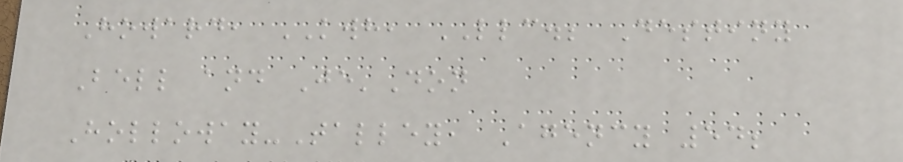Howard, KWH, LLC.; Destiny
Bell and Je'Don
Holloway-Talley, Agency 54;
